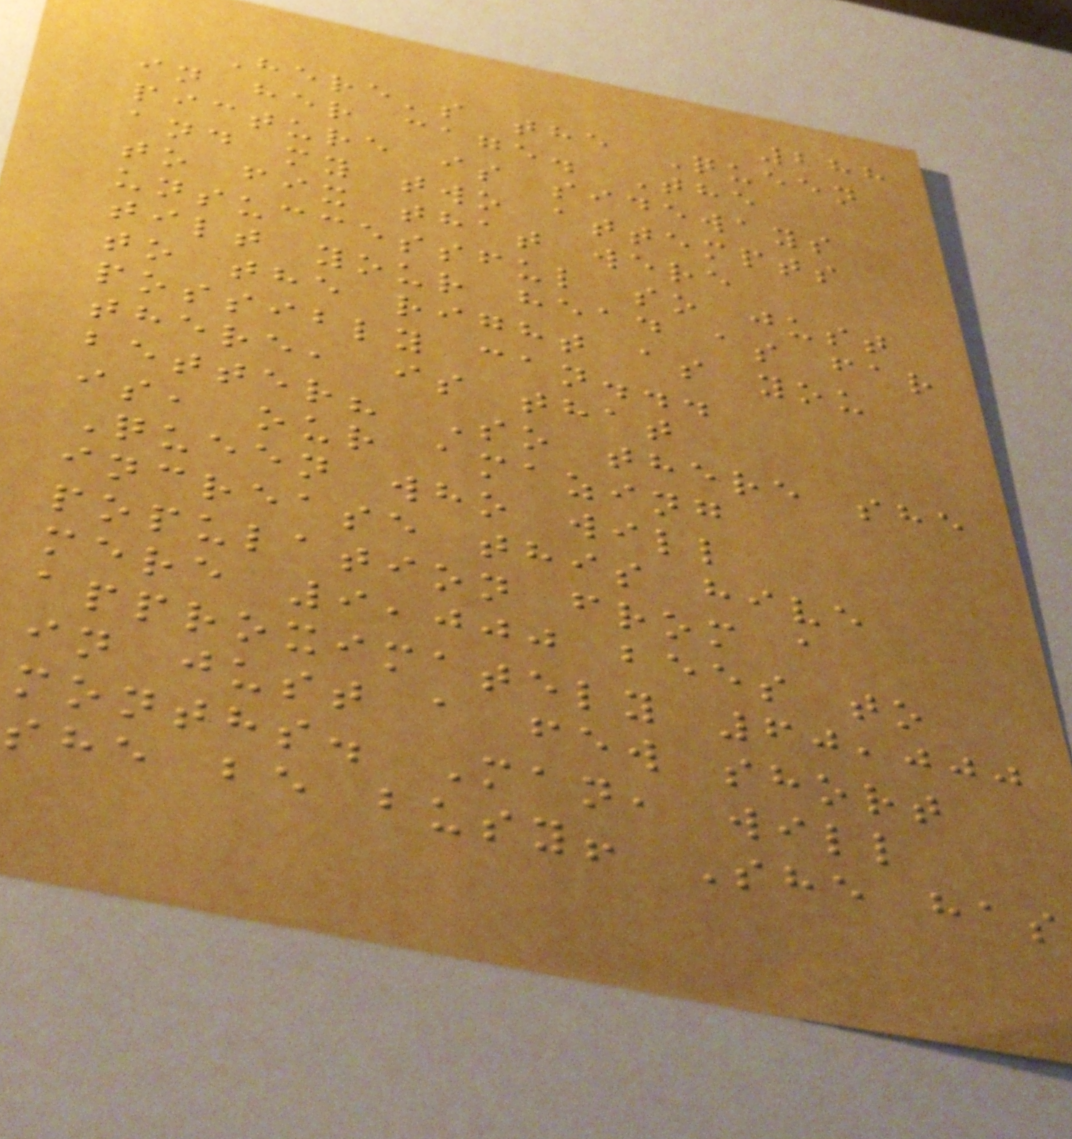288
Here's the Queen
in her cage. The
picture is sideways
and my two attempts
to fix that were
unsuccessful so just
tilt your head as far
to the right as you
possibly can...
there, is that
better? So there she
is, our amazing
Queen who will
increase this hive
population from a
mere 9,000 bees to
approximately 60,000
in just a few short
months. Man, will
she be busy! She has
